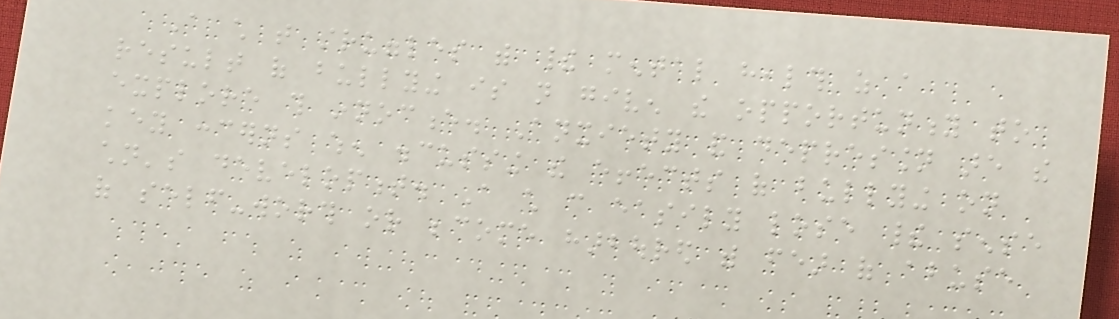A child that struggles with their mental health as a
result of bullying is not given the opportunity to
explore this innocence. Anxiety and depression are the
key concerns when discussing the effects of bullying on
children's development. A child can easily lose their sense
of self-worth or become harboured with fear of abuse
